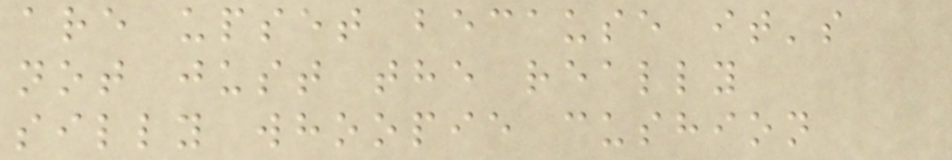are upset because it's
not just the really
silly whoopie cushion
